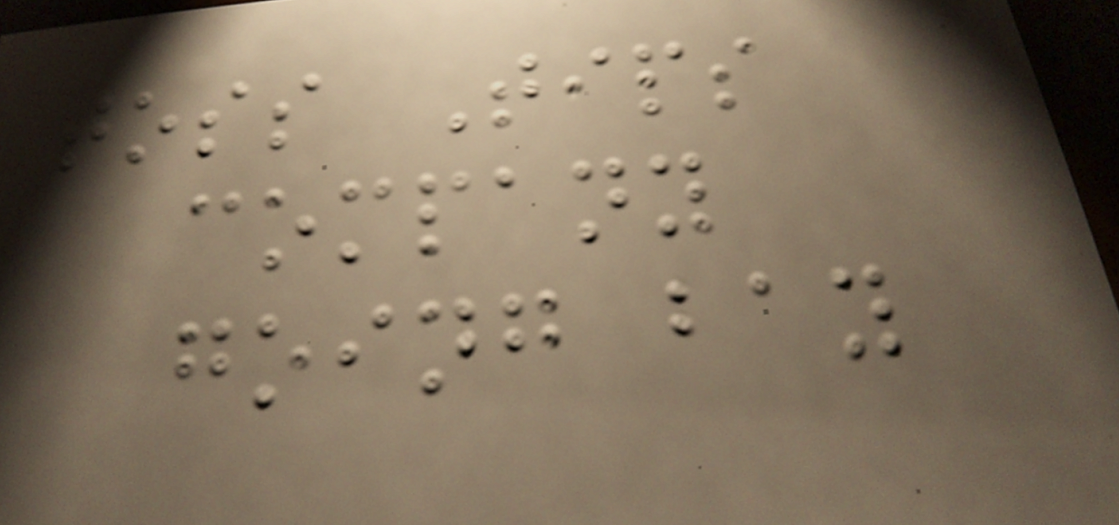toss Tips
company
going bay
